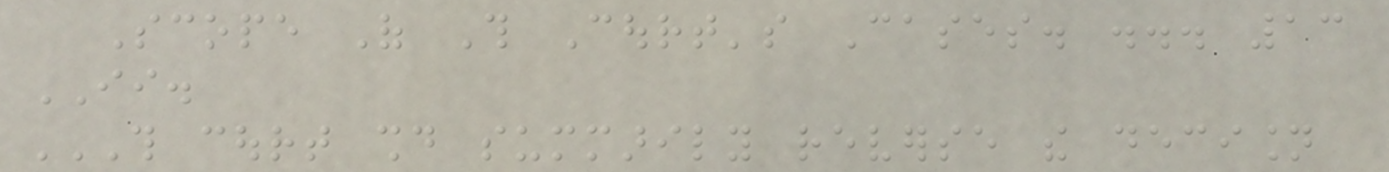Scope Of This Court's Cases. ... 13
II.
THIS COURT SHOULD SUMMARILY REVERSE THE DECISION
